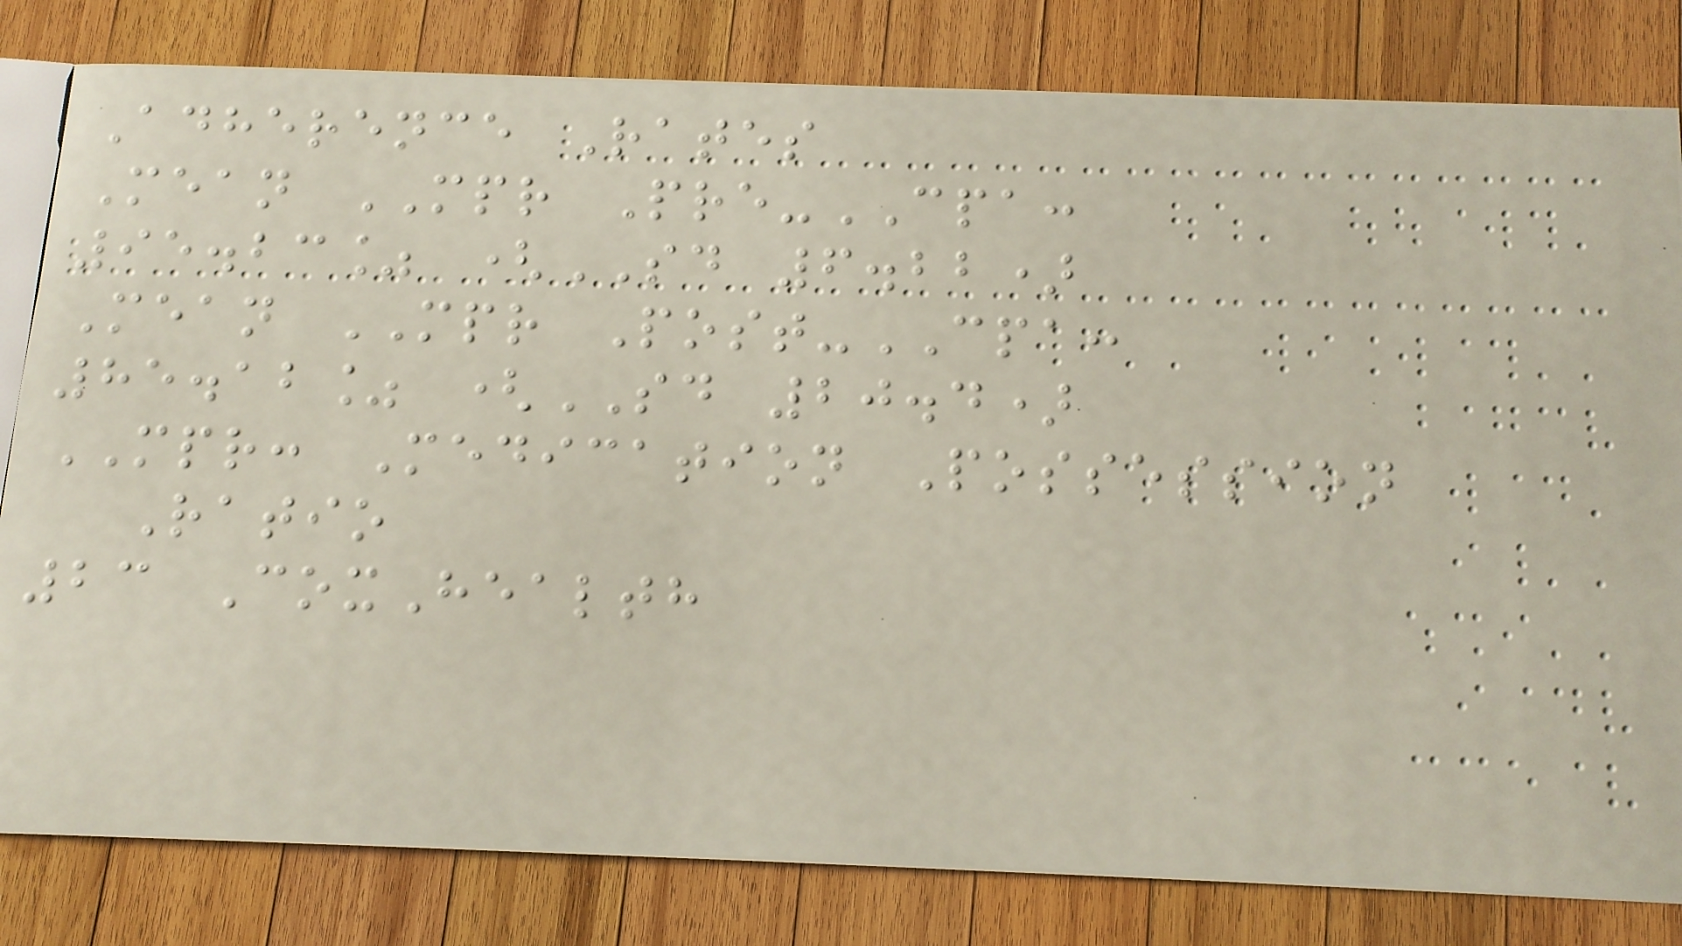Adherence Rates
Mean MPR Pre-CPA:
95.23% (SD 6.22)
Mean MPR Post-CPA:
85.12% (SD 20.4)
MPR: Medication Possession
Ratio
23 CoxHealth
